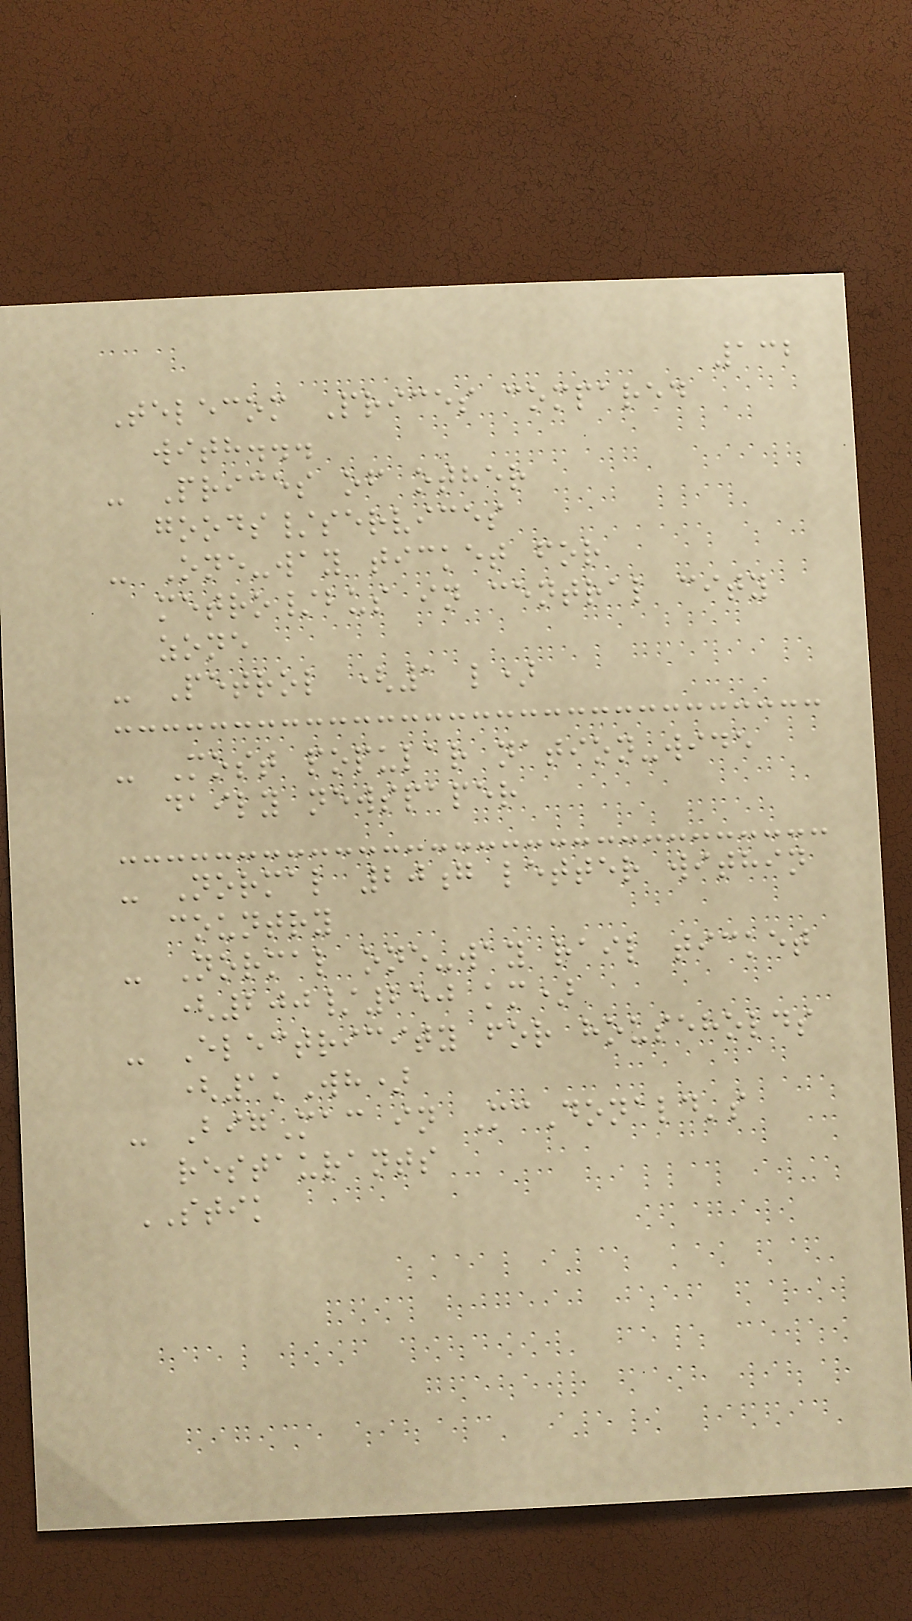132
Telecom Prices compared
with...
- Prices of other
goods/services
- One-way ticket for
metro/bus in central city
zone
- Petrol (1 l)
- Most popular nation-wide
daily newspaper
- Normal 20g letter within
country
- Normal one-way rail ticket
(200/250 km)
- Electricity for households
(1kWh)
- BigMac in McDonald's
restaurants
STIK
